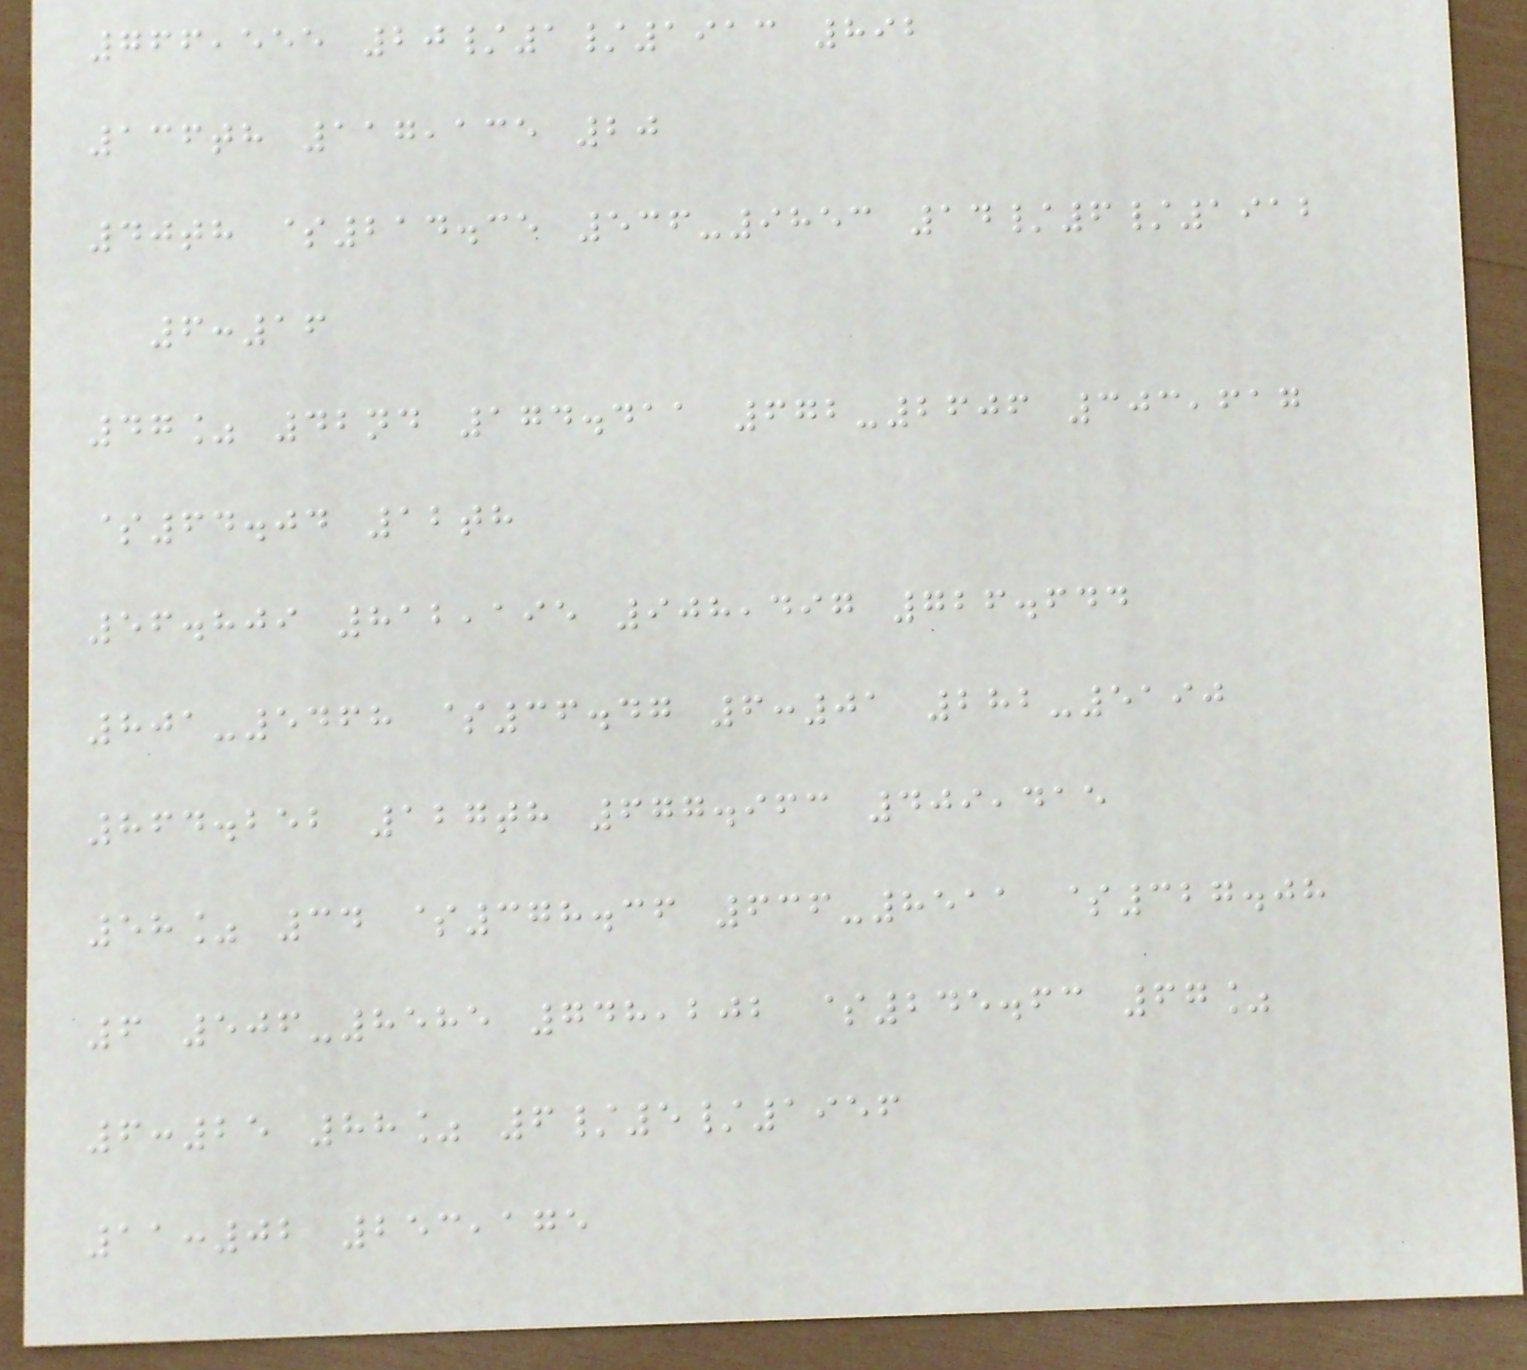766,555 20/1/1913 892
136th 117,135 20
40th $214.35 536-9853 14/6/1912
6:16
47% 42nd 174.411 672-2606 303,617
$64.04 12th
56.809 812,195 908,497 726.644
801-5468 $36.47 6:01 282-5190
864.252 127th 677.963 409,415
58% 34 $378.36 636-8511 $327.08
6 506-8585 748,202 $245.63 67%
6:25 88% 6/5/1956
11:02 253,175
